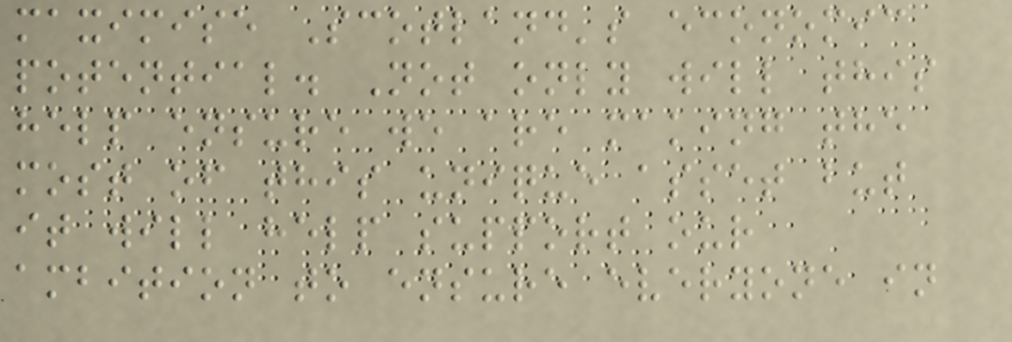maximise Scotland's economic
potential. Not only will this
help ensure we are making the
most of this unique asset but
it will help support our
ambition to ensure everyone in
